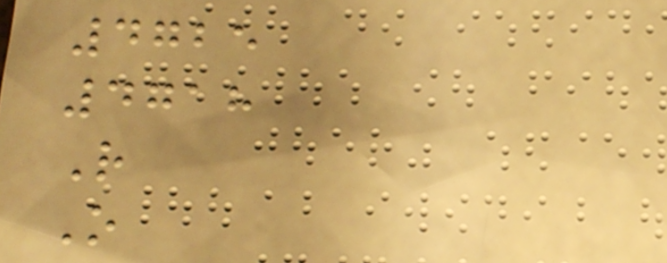4725
4718
R
O
